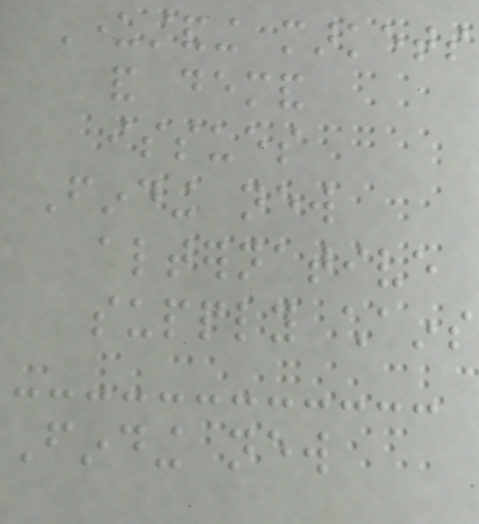Understanding markets
and demand
issues
Finding new
alternative
supply chains
Finding new
